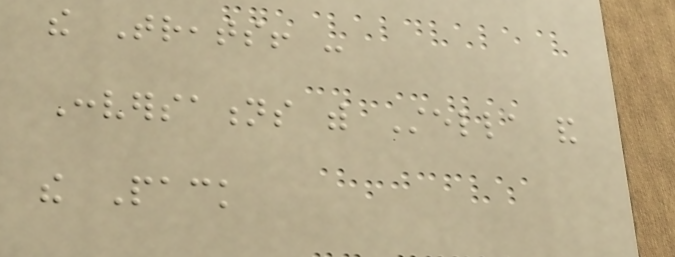the Treats! -
Conversations with Stella and
the Pack
